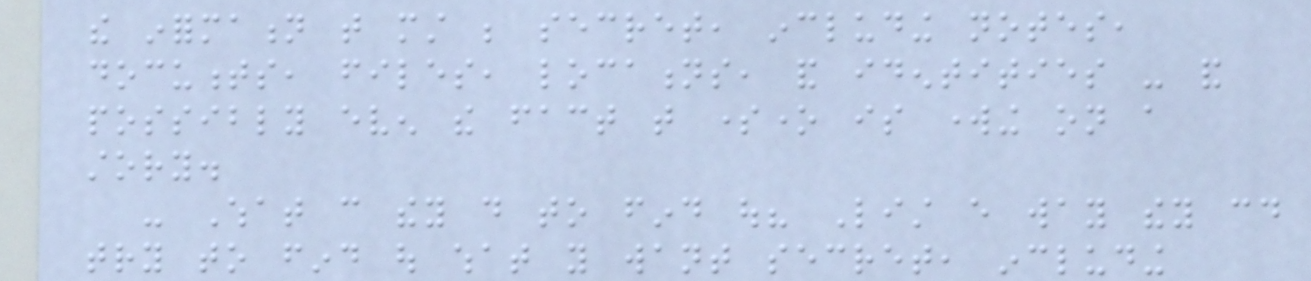the information that must be secret, including notes,
documents, files, locations, and identities - and
possibly even the fact that someone is working on a
story.
- What can they do to find out? List every way they could
try to find out what you want secret, including
